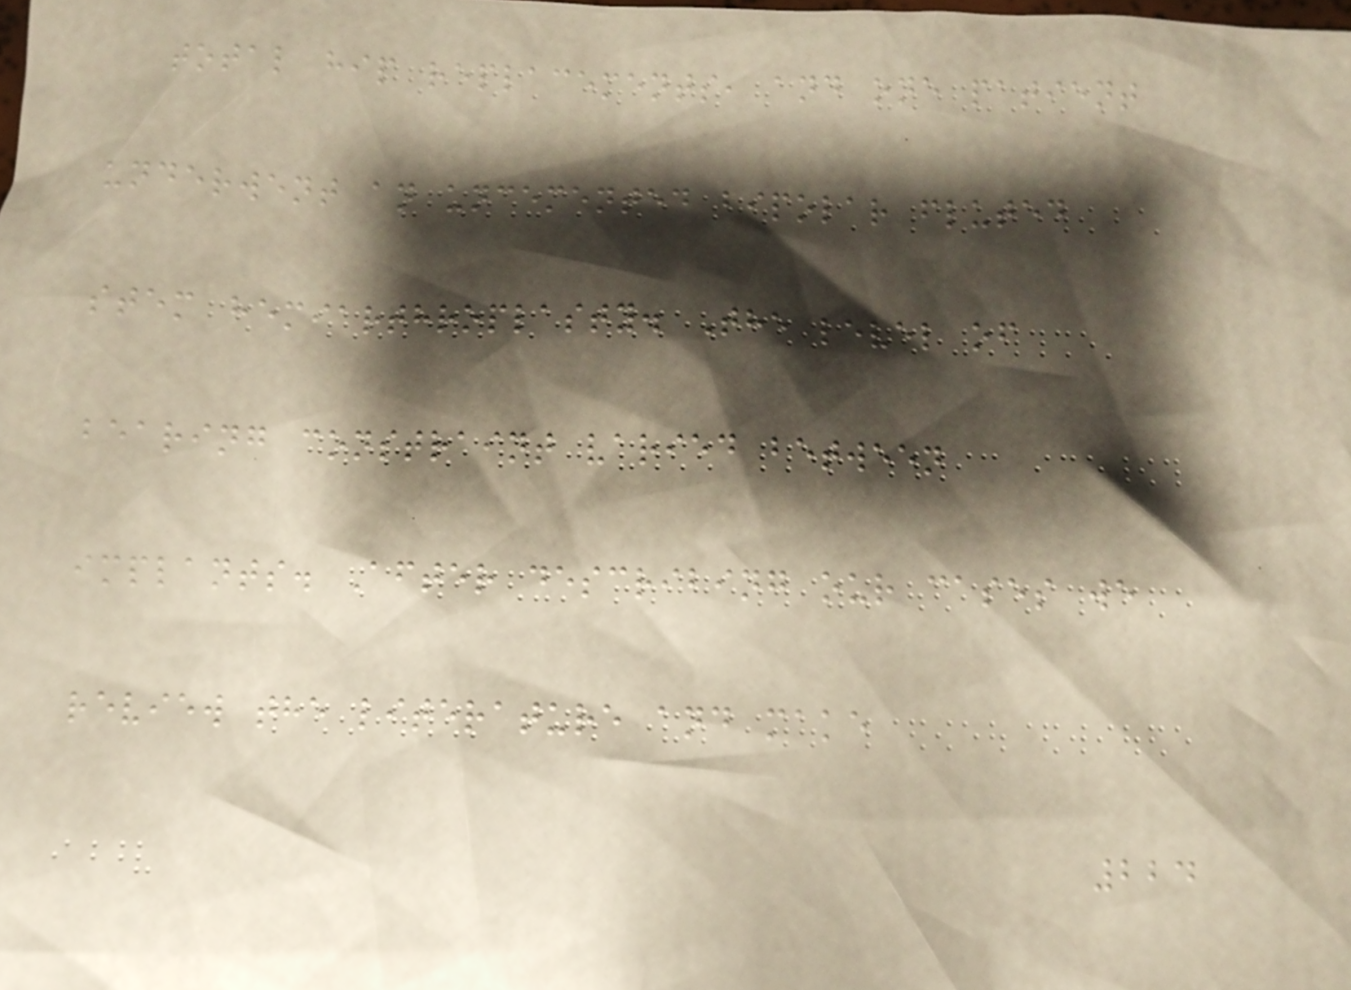total hip replacements, and one patient
underwent an uncemented bipolar fluted
stem hemiarthroplasty. The level of
bearing constraint varied between
implants. After describing our cases we
review the literature and make
224
